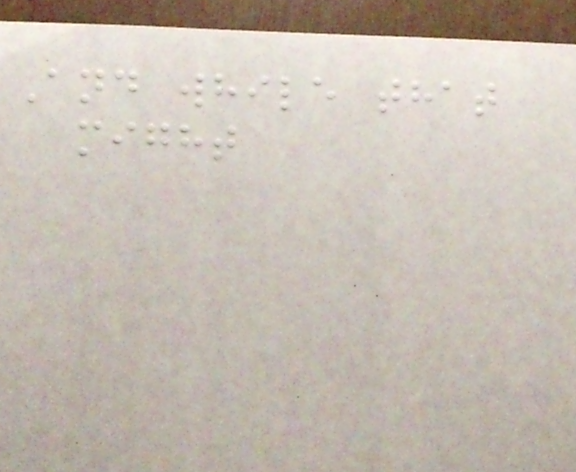And while that
might
